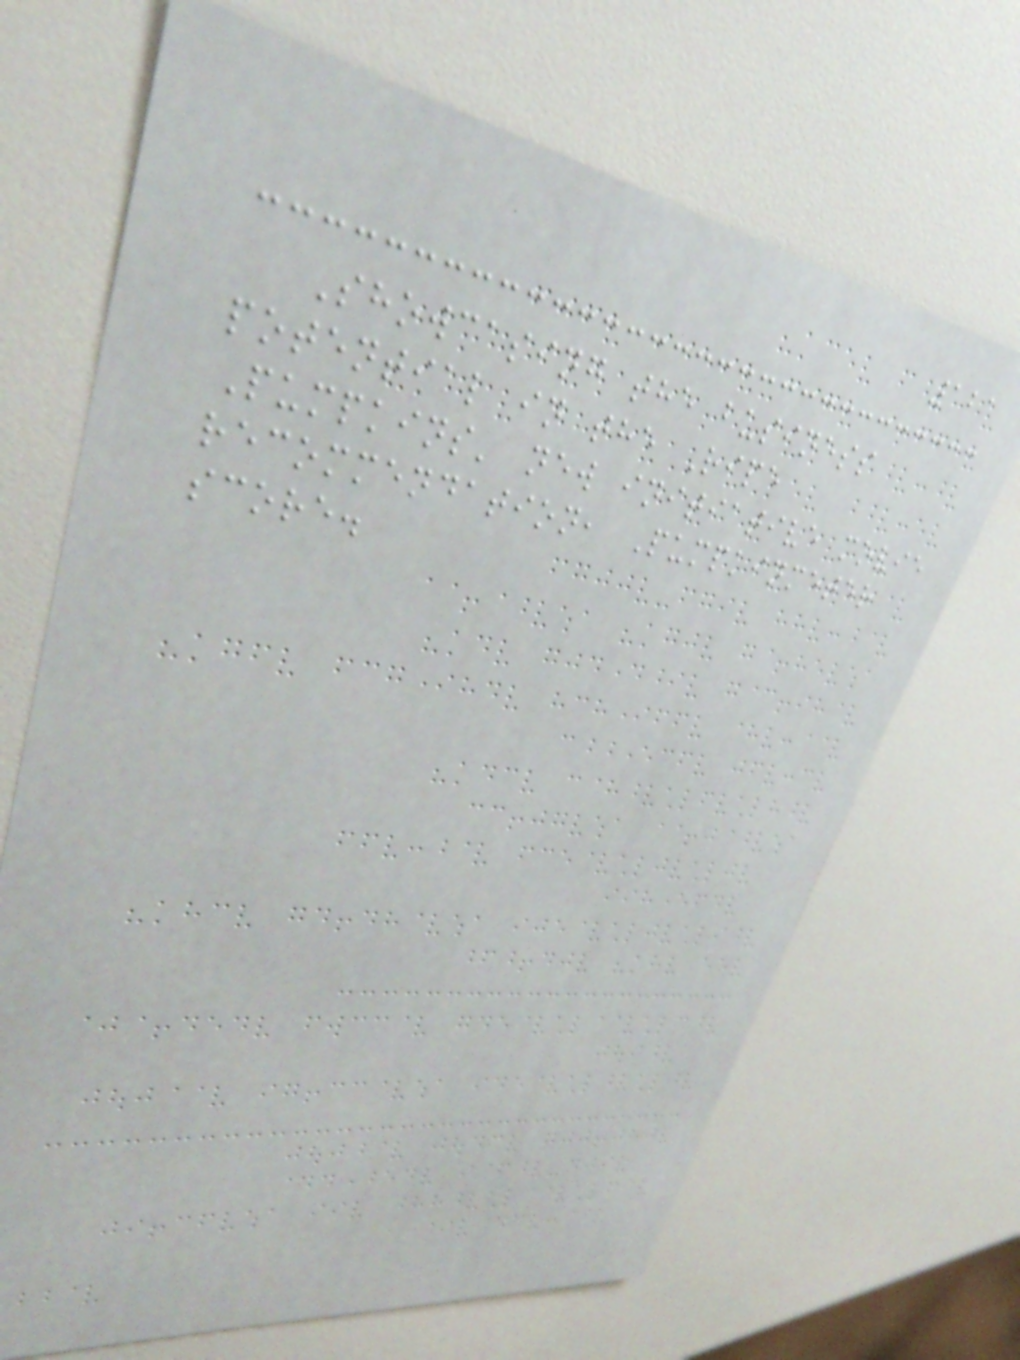121
Showcasing the business
potential in the Ripe
Pumpkins' new initiative movie
recommendation, Pumpkinmeter
score.
